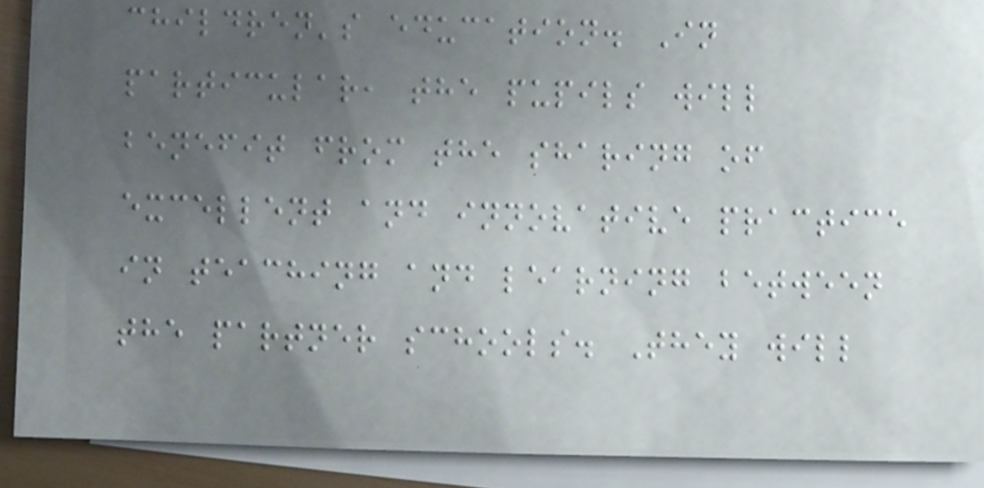children's education. In
particular, the pupils will
benefit from the sharing of
excellent and innovative practice
in teaching and learning between
the partner schools. They will
